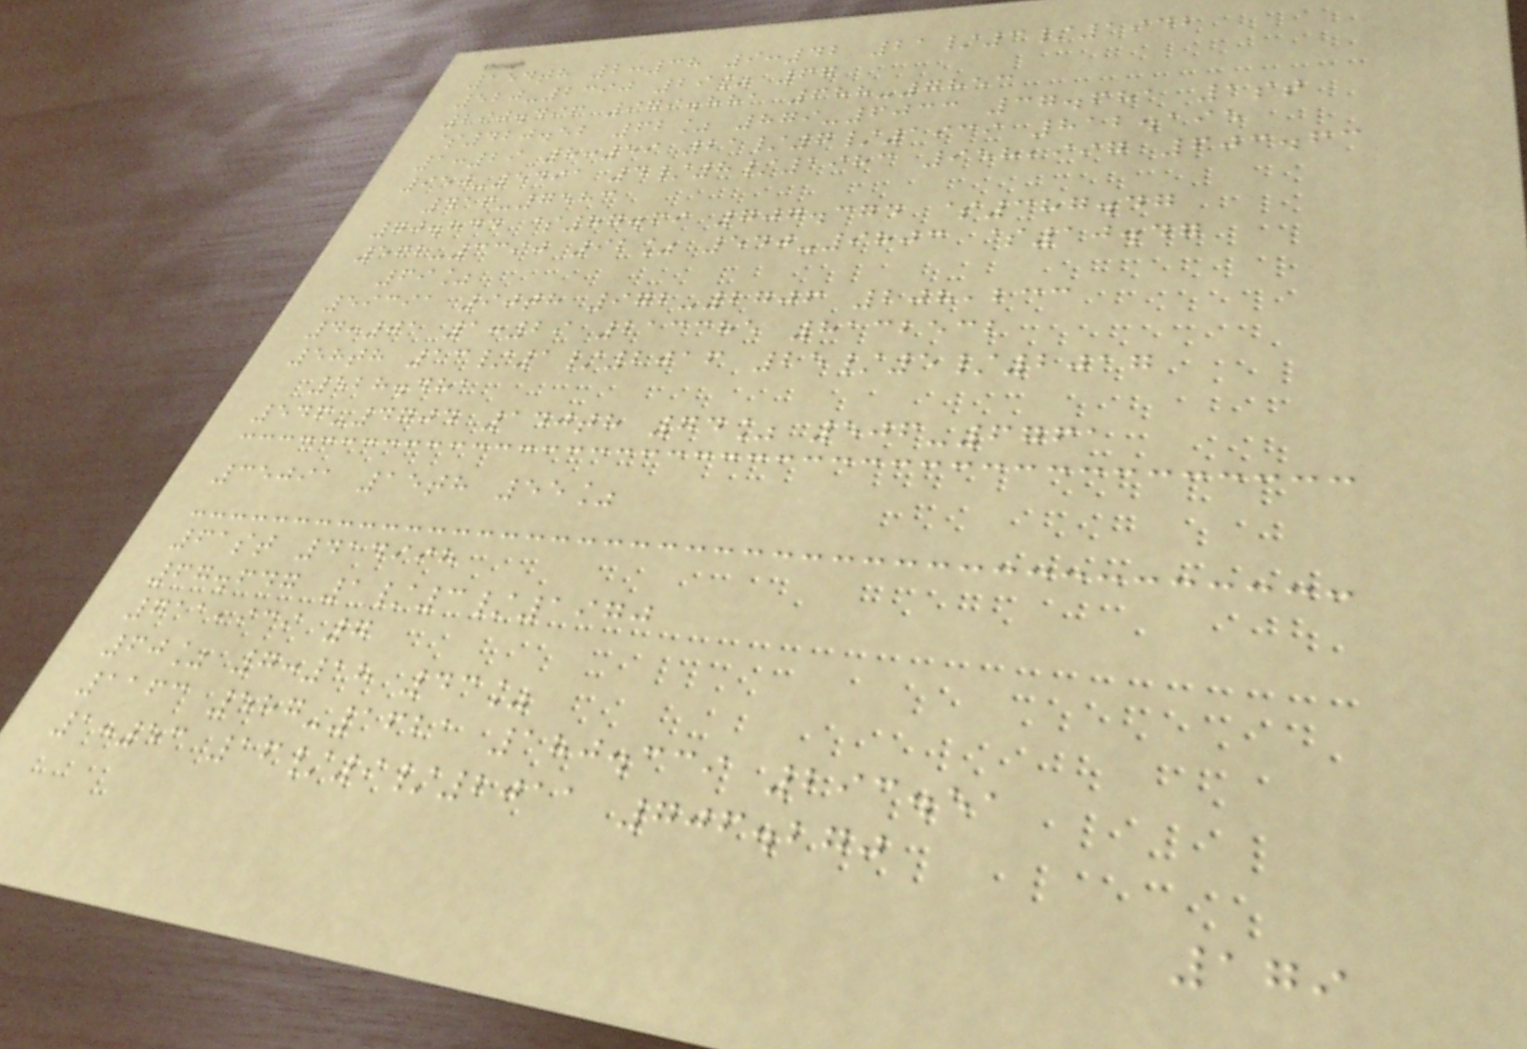154th 2:38 9:42 21/3/1942
520-2390 29% 67
290.496 979.881 688-7853
$420.52 62% 879-6033 37.681 1st
1:29 8:59 21/7/1939 812.195
950-5491 4/8/1983 958,997 603.63
416-7583
70.844 $87.69 707.374 $387.47
562-3390 92% 540-9803 $10.47
69%
59391 90th 972-2706 208,233
4:01 1:29 213385 8132532
58th 13/1/2016 25/5/2017
528.481
546-4704 140th 74% 506-6761
35091 15th 55%
61st 414998
67.647 1/3/1970
711,939 7
60% 7:18 43%
1163 587-1621 180.339 293.51
1:53 16/9/2011 706.270
179
